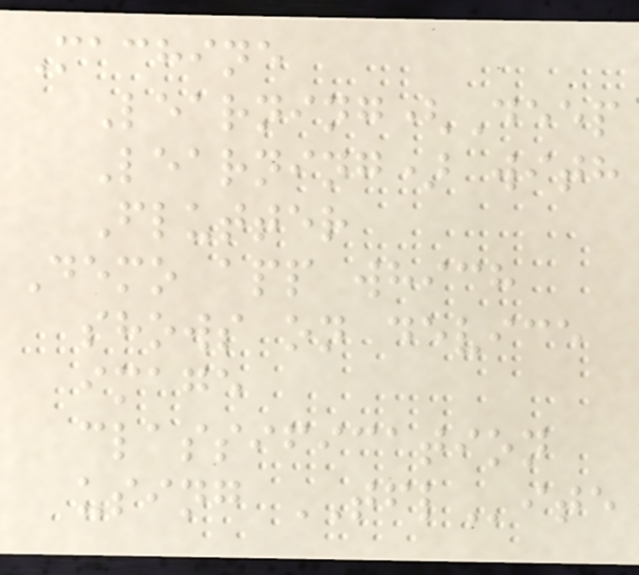Machine
Learning(Deep
Learning) with
Flutter
Demo app which
shows on device
image
classification
using TFLite
